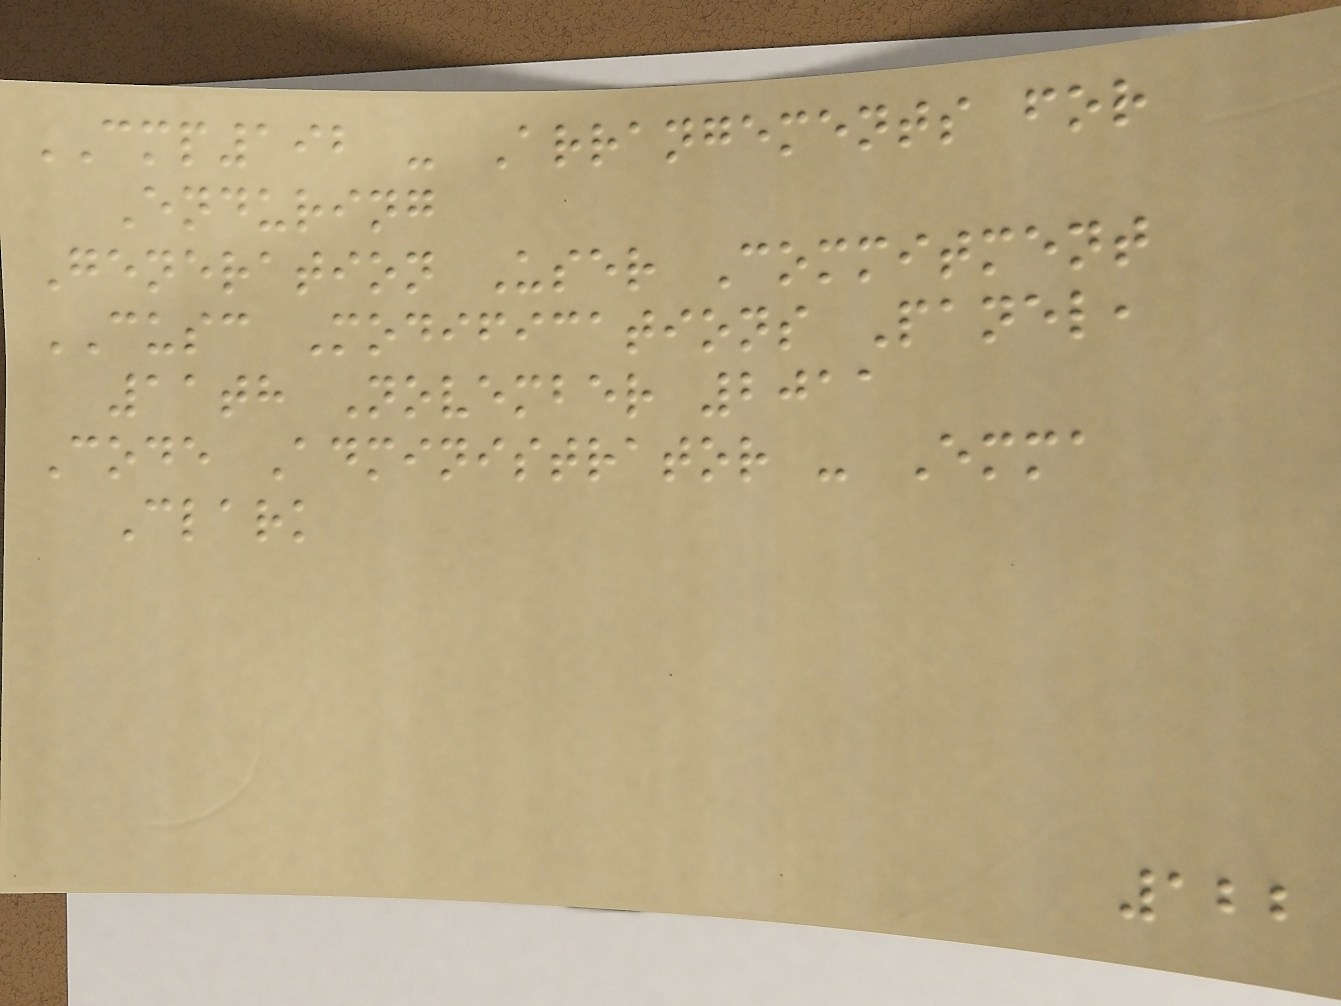CMP192 - Arrangements for
Enduring
Generation User Commitment
CUSC Modifications Panel,
11th November 2011
Code Administrator - Emma
Clark
122
